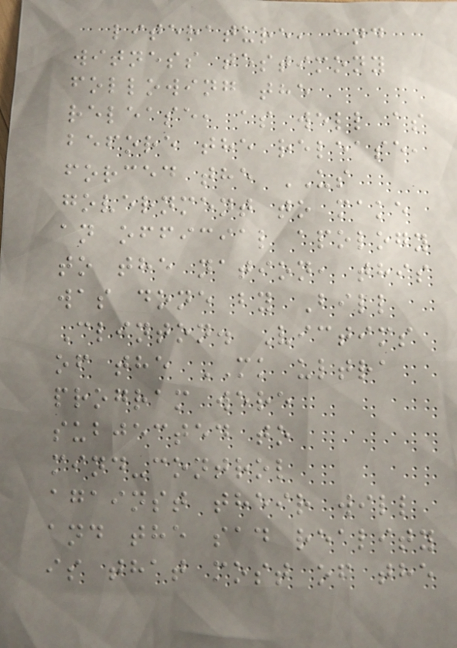literature, and
witness testimony
following the
release, as well as
before the release,
forced the US
government to make
an official apology
to the nation, this
was done by Bill
Clinton. Victims
of the MK ultra
program were
subjected to
mind-control
against their will
and the sad reality
is that most of the
